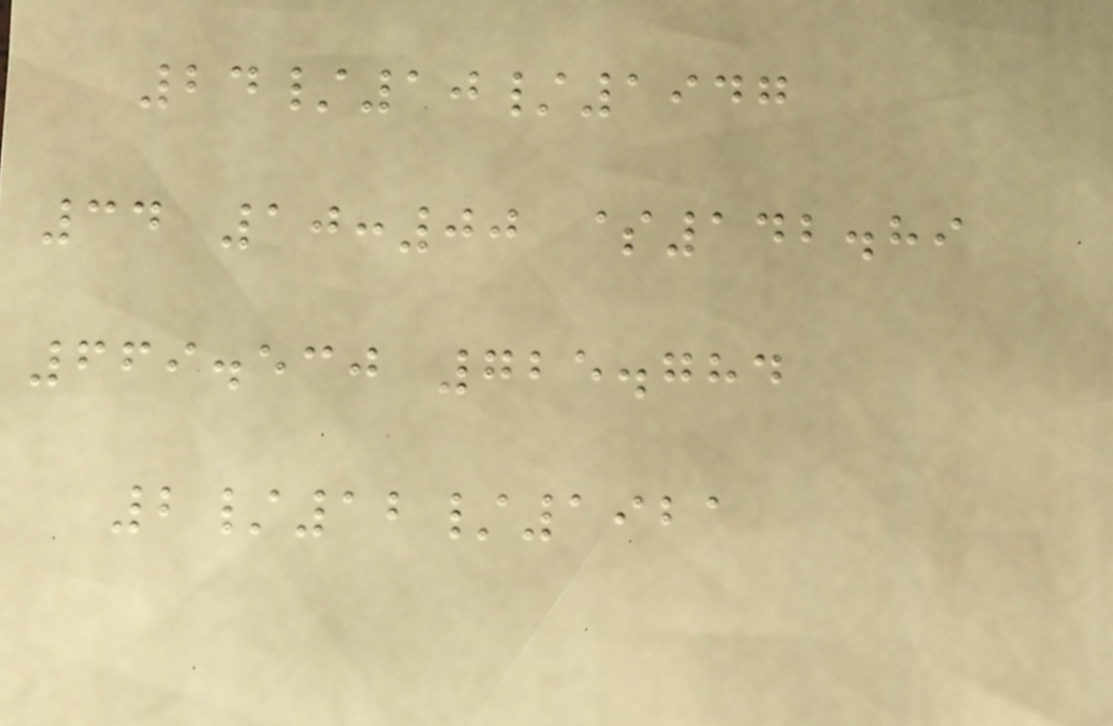24/10/1947
34 10:00 $142.89
669.530 725.784
2/12/1921
